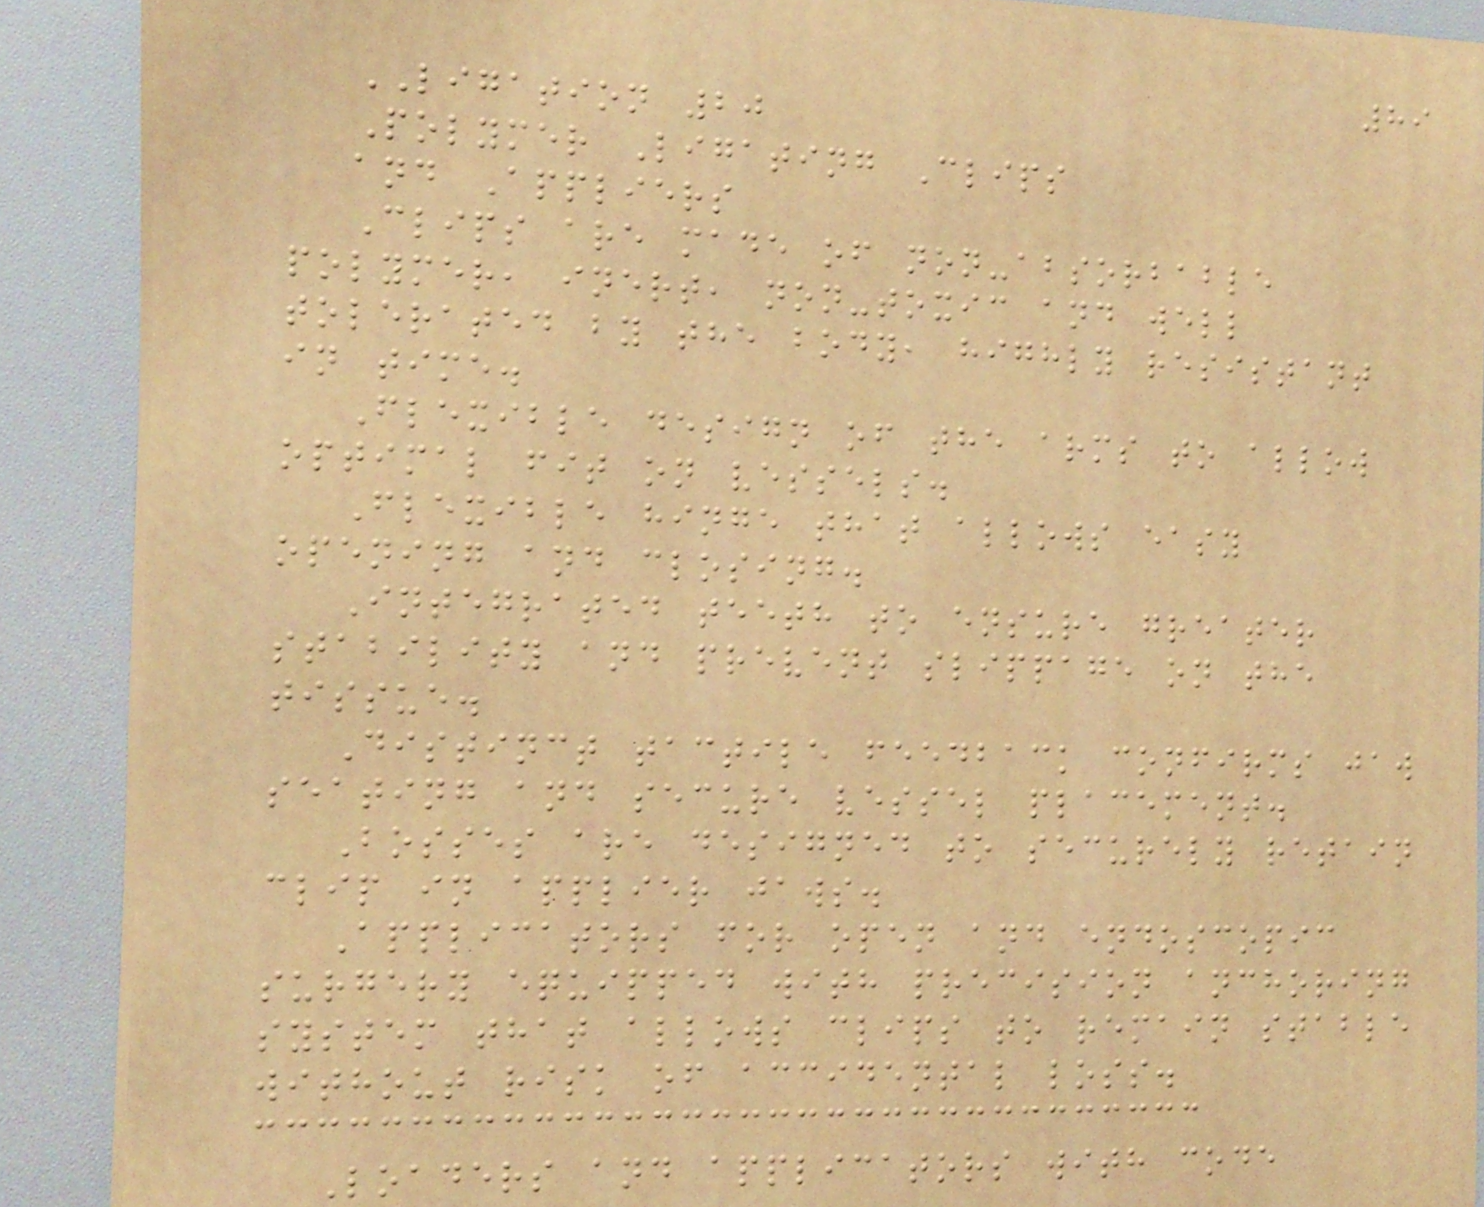89
LIGATION 20
Polymer Ligating Clips
and Appliers
Clips are made of non-absorbable
polymer, inert, non-toxic and well
tolerated by the body, highly resistant
in time.
Flexible design of the arms to allow
optimal fit on vessels.
Flexible hinge that allows easy
opening and closing.
Integrated teeth to ensure greater
stability and prevent slippage on the
tissue.
Distinct tactile feedback confirms jaw
seating and secure vessel placement.
Bosses are designed to securely retain
clip in applier jaws.
Applicators for open and endoscopic
surgery equipped with precision anchoring
system that allows clips to remain stable
without risk of accidental loss.
Loaders and applicators with code
